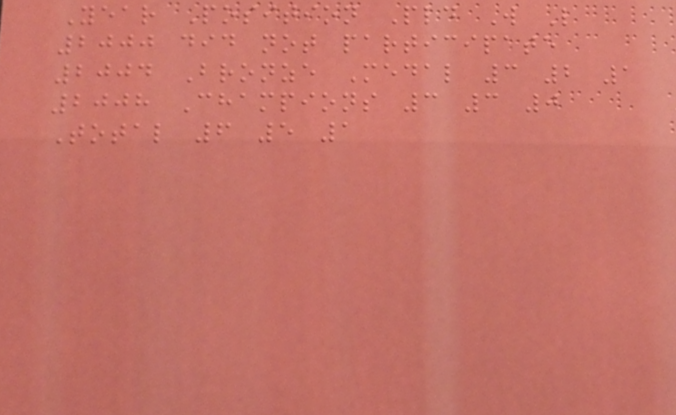Year Position Pld W L
2000 did not participate
2004 Bronze Medal 3 2 1
2008 Champions 3 3 0
Total 6 5 1
